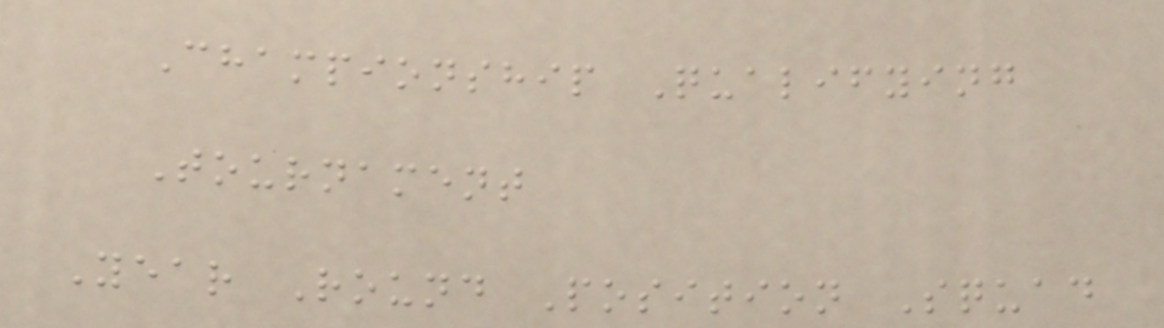Championship Qualifying
Tournament
Year Round Position Squad
